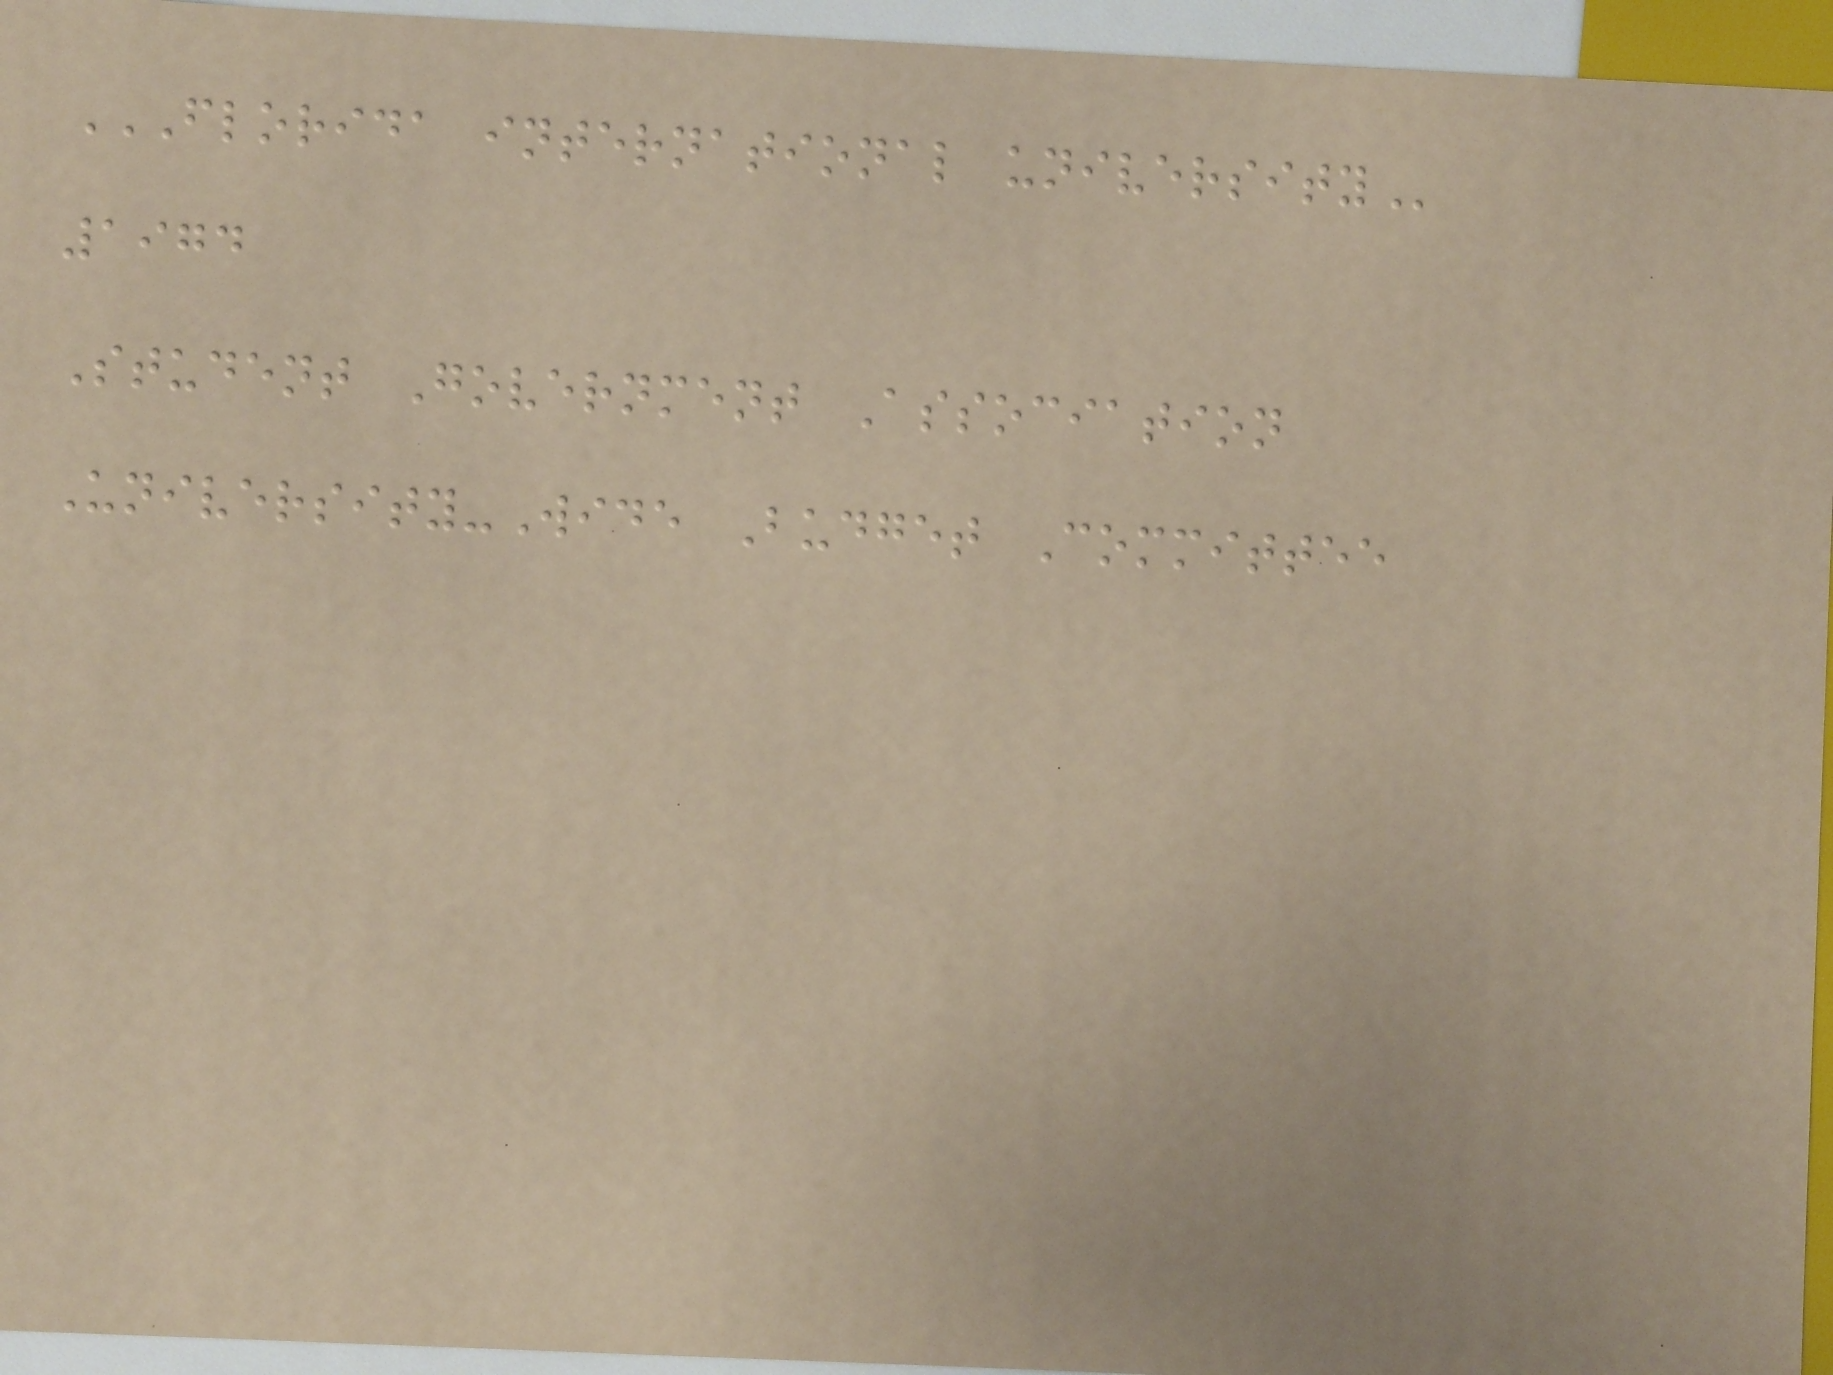FLORIDA INTERNATIONAL UNIVERSITY
1974
Student Government Association
University-Wide Budget Committee
